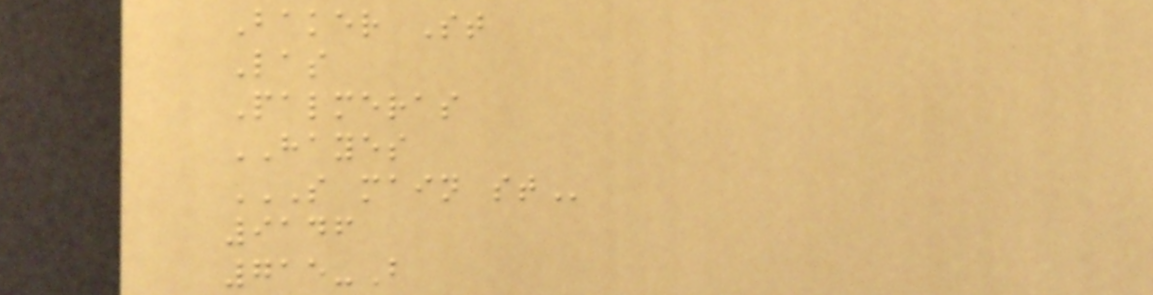Baker St
Las
Palmeras
HAYES
S MAIN ST
9146
715-B
